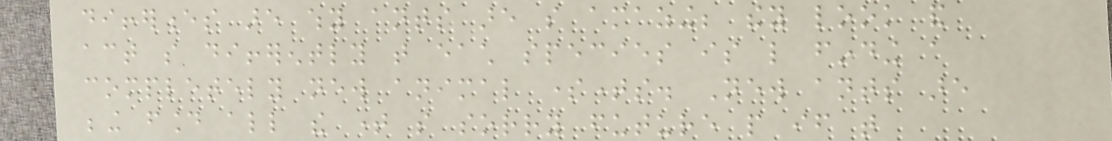differences are why ants are so amazing; they look and
act so differently that each species is like finding a
completely new animal sometimes. New ants are
being found all the time so sorry future people if that
